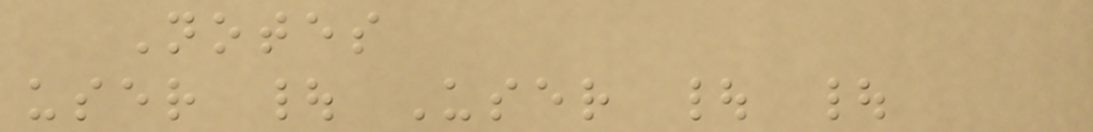Notes
user | User | |
